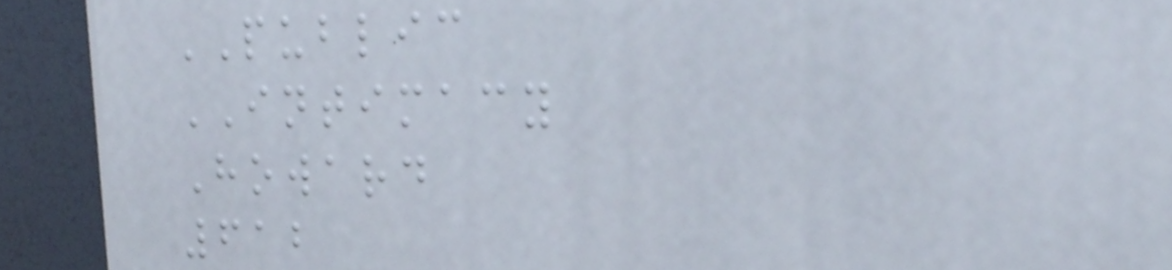PUBLIC
INTIMACY
Howard
612
